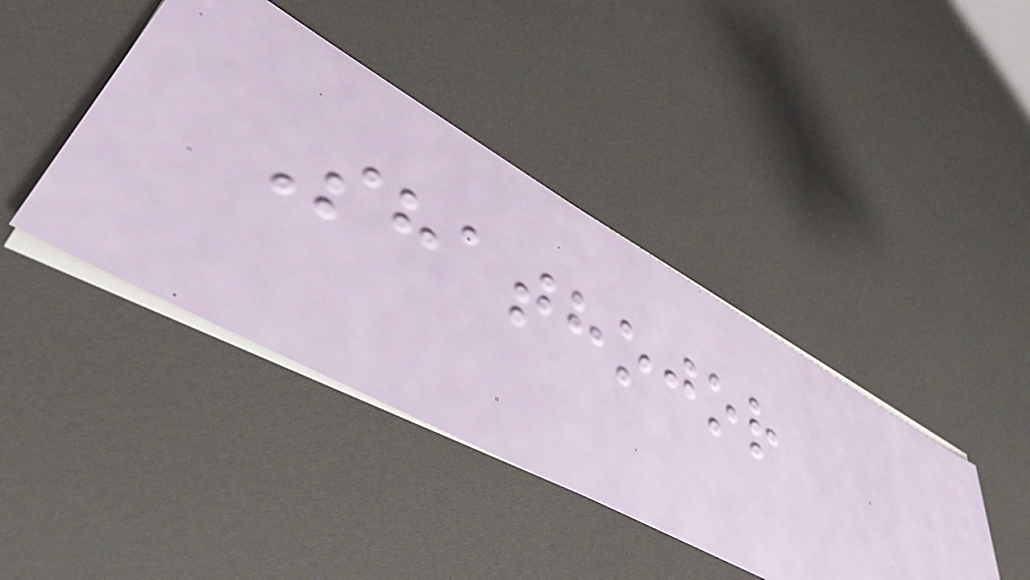Shathojor
